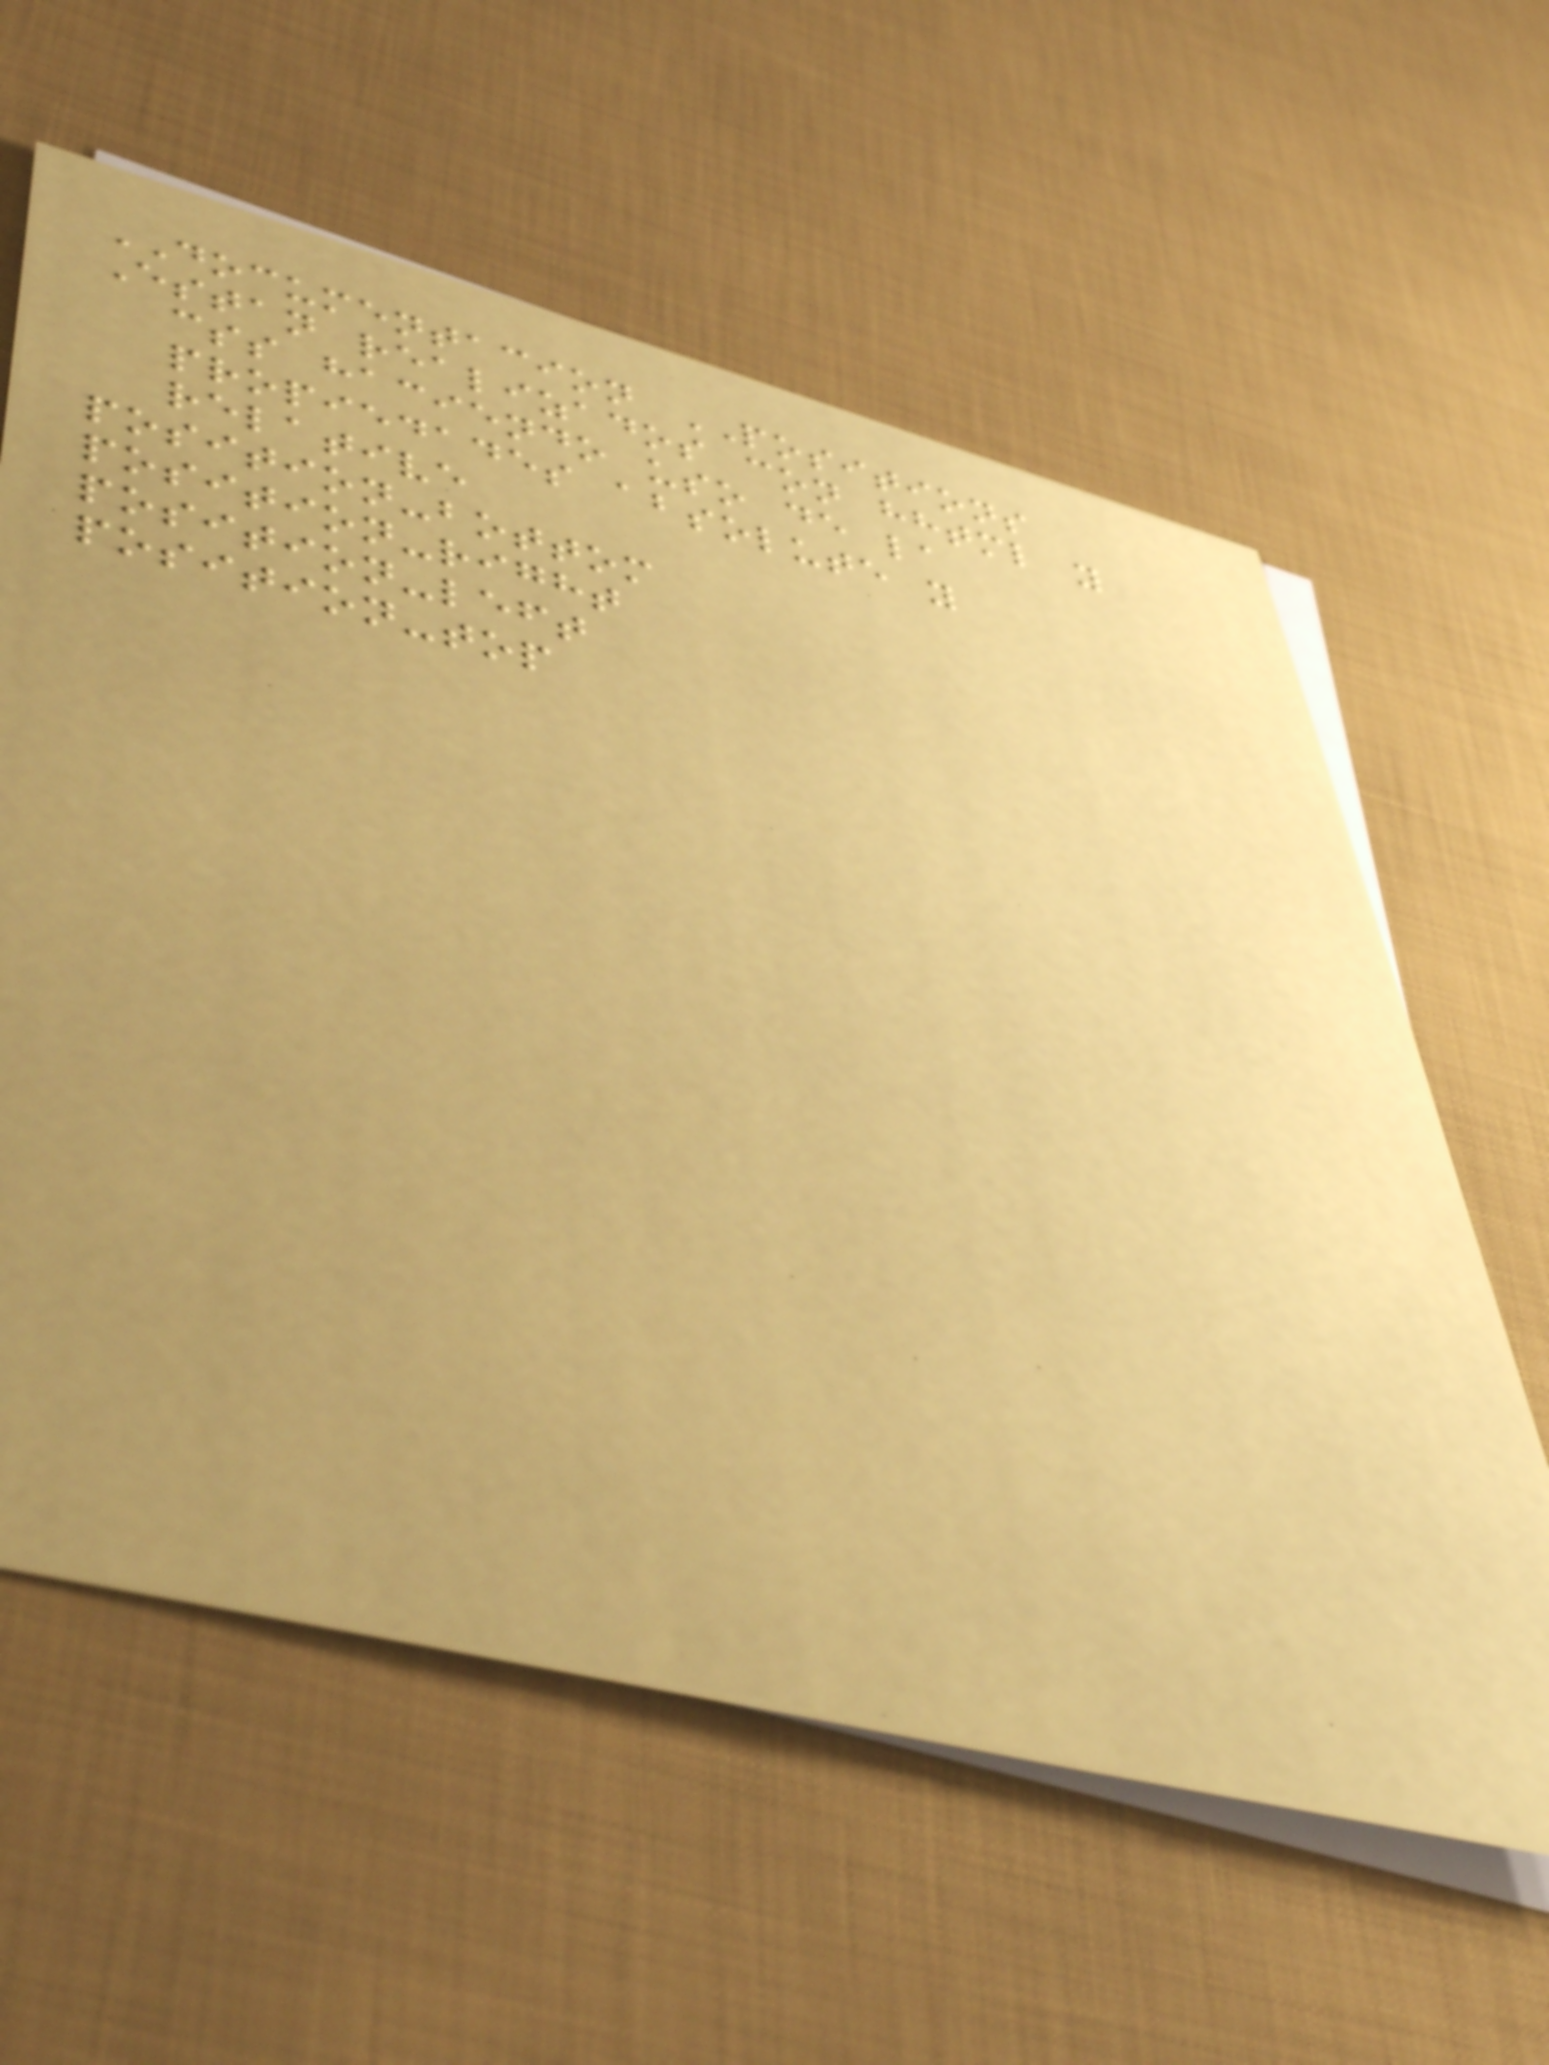DOCUMENTACION POSITIONS
Estan realizados con hhtml y
css haciendo uso de la
propiedades absolute y
relative
position-bottom
position-right
position-left
position-top
